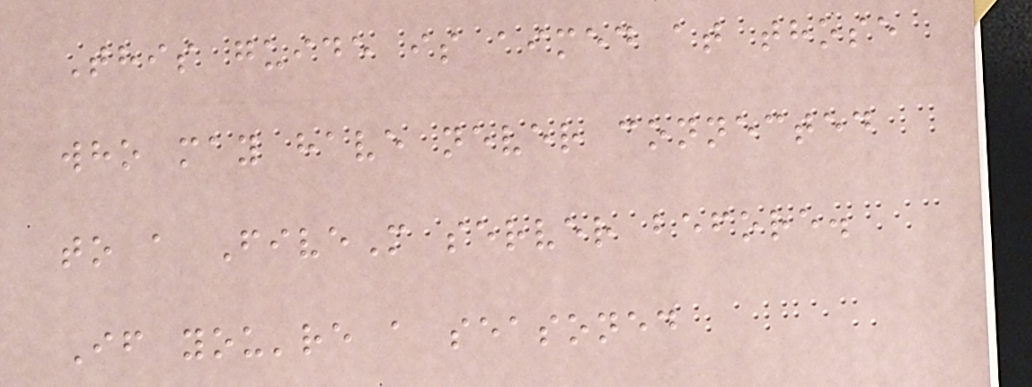This guide is aimed at those
who may have never connected
to a FiveM server before.
If you're a seasoned
